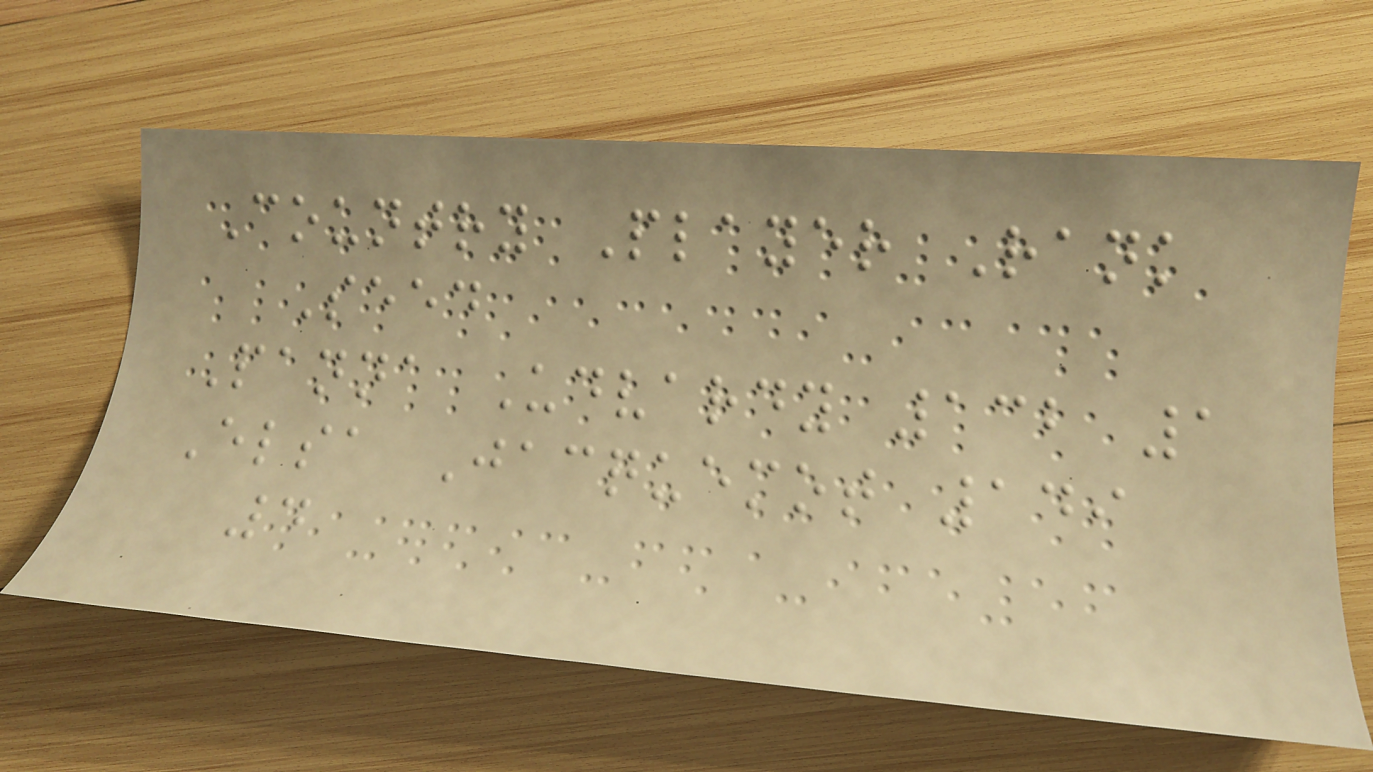Country Player Rank
Seed
Panna Udvardy 132 1
Elsa Jacquemot 149
4
